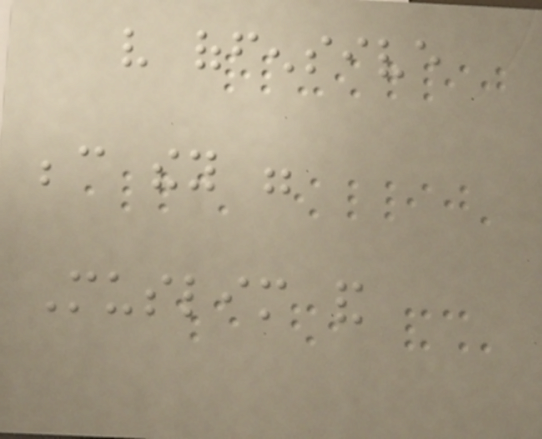very offensive
because they were
Muslim and
